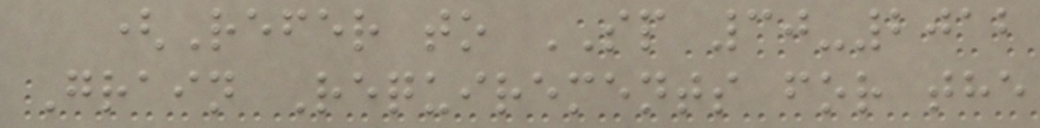(Refer to SP 30-2012
Grain Requirements for the
